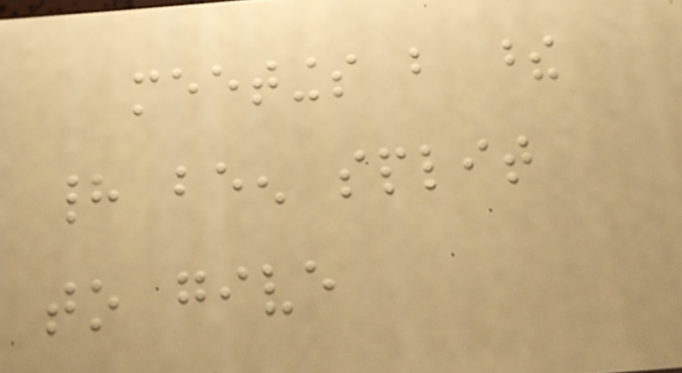meetings but these
had been split
to give
